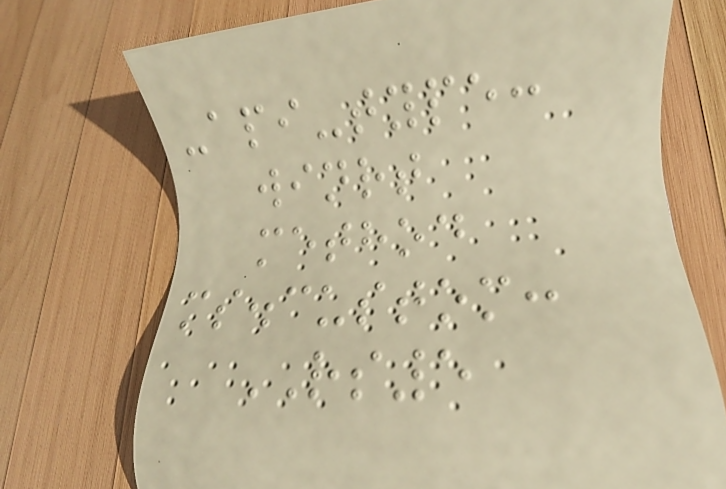-api-type:
winrt
method
ms.custom:
RS5
